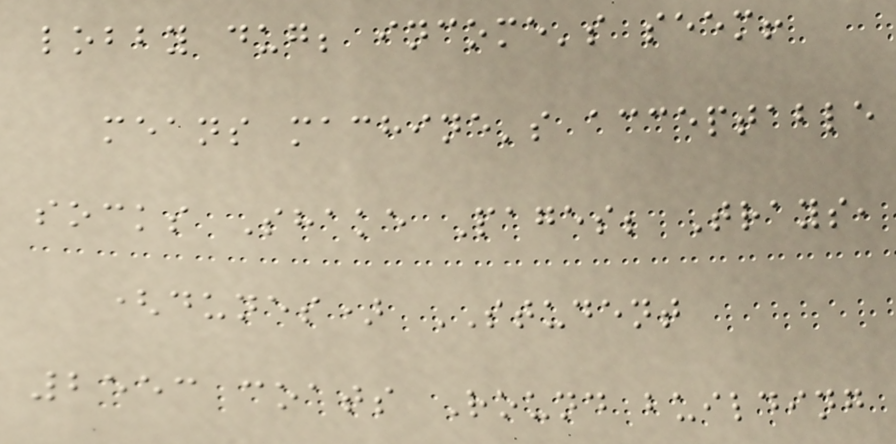lobby dug; income's seem!
means machine's acceptable
socks Shake Pages; Trays,
(dunes) STUDENT
2553 coats Round building
